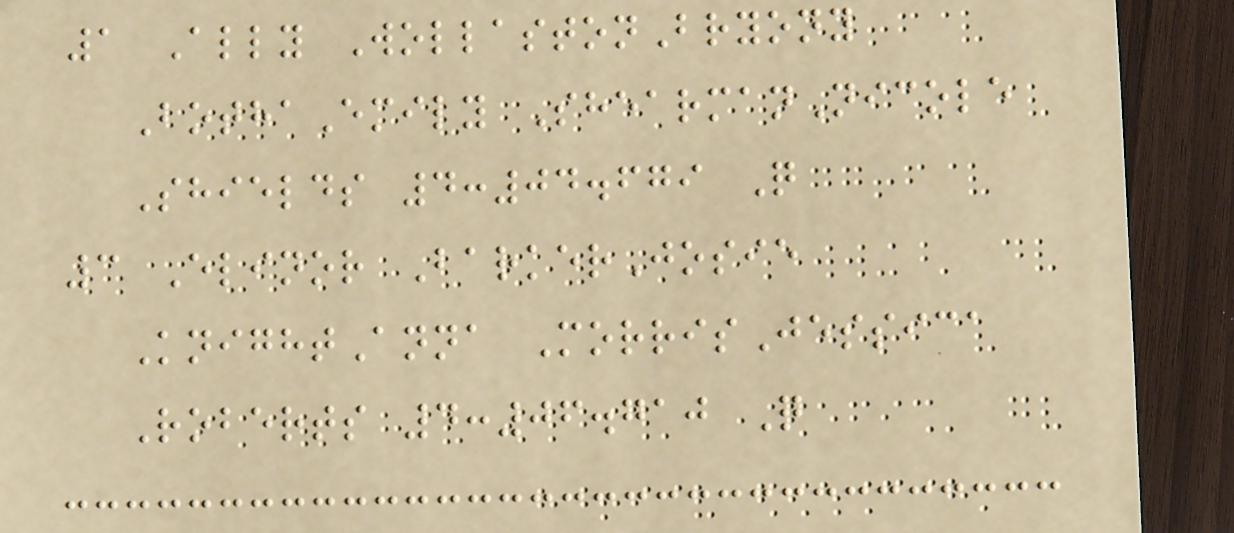1 Ally WollastonBryony
BothaEmily ShearmanNicole
Shields 4:04.679 Q
3 Elinor BarkerJosie
KnightAnna MorrisJessica
Roberts 4:06.710 Q
